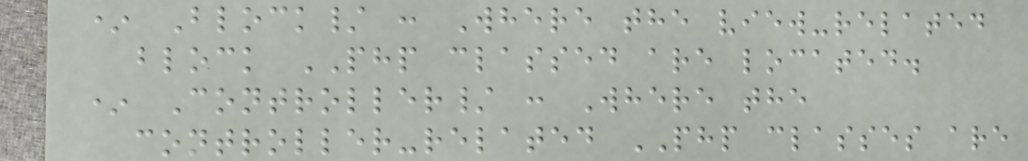* Block/ : Where the view-related
block PHP classed are located.
* Controller/ : Where the
controller-related PHP classes are
